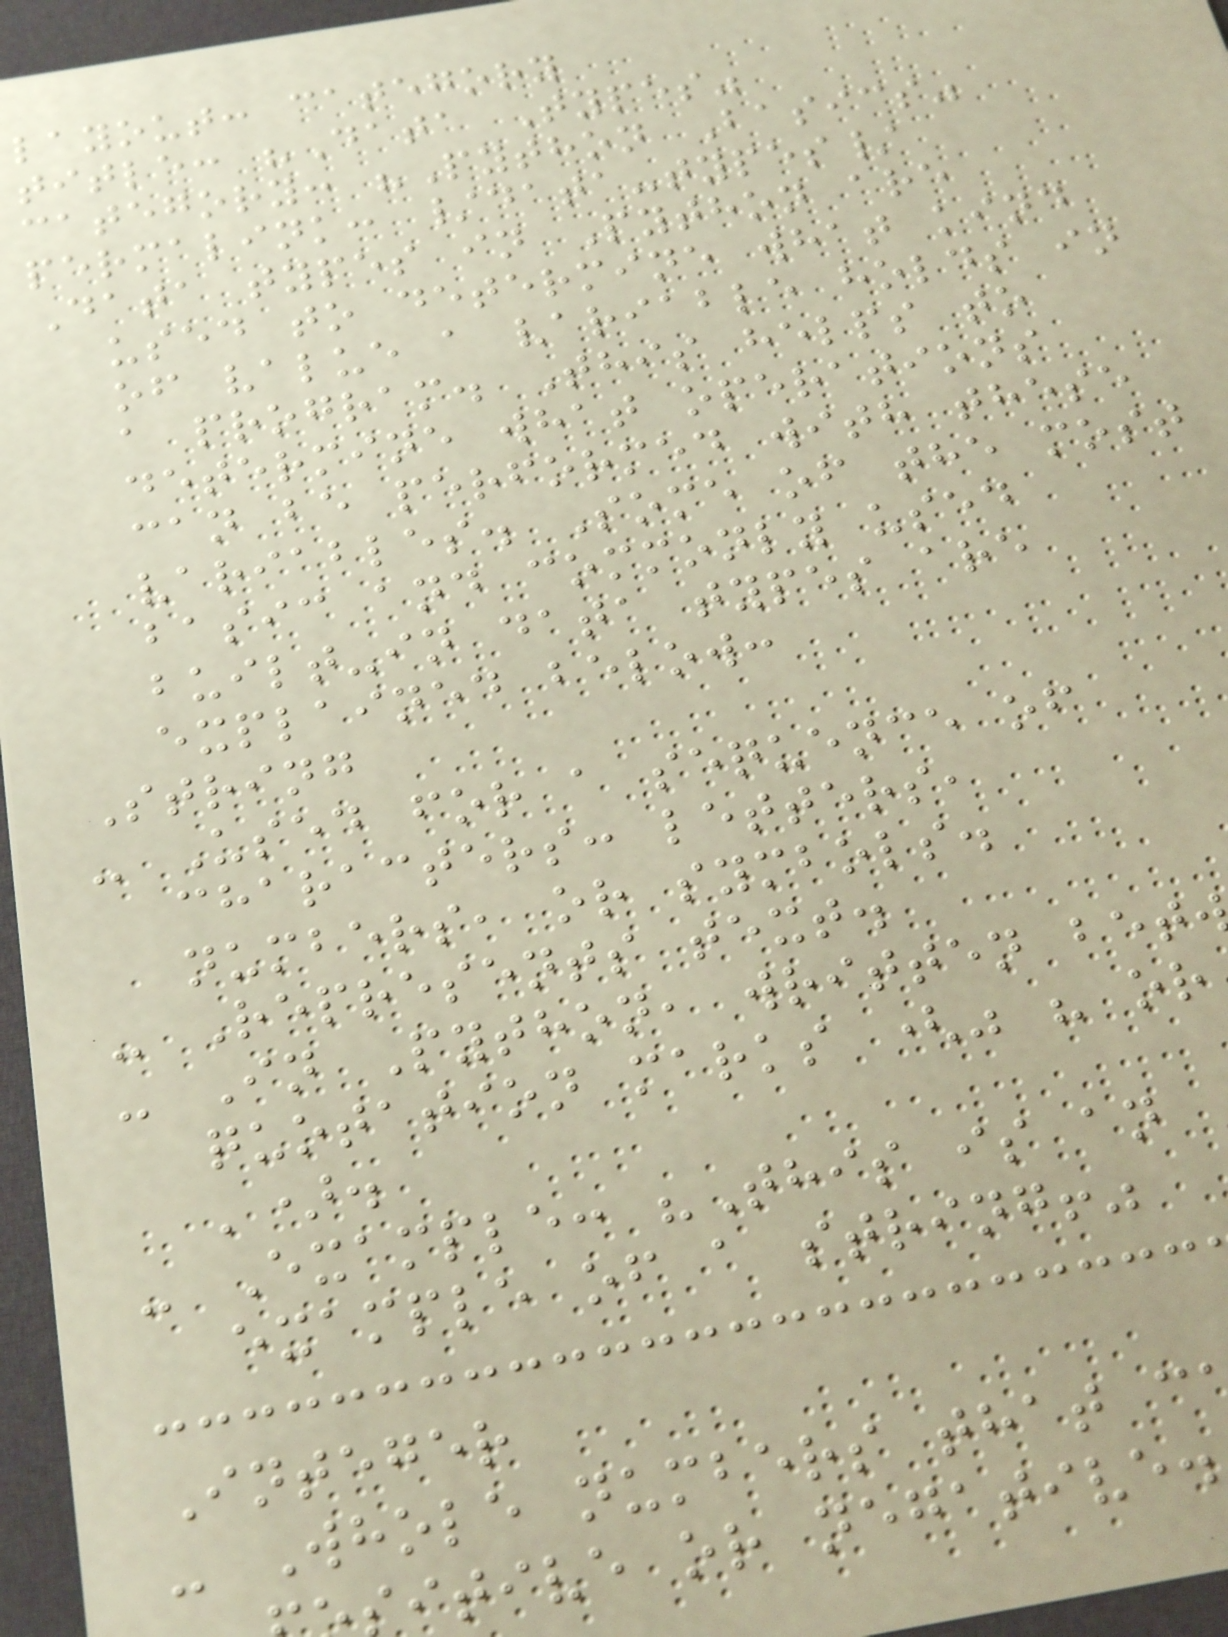layout: category
title: "Data Types"
category: "Python Basics"
permalink: /data-types/
Data types in Python are
used to determine what kind
of value a variable holds in
a program. This helps to
determine what operations
can be performed with these
variables. Some of the most
basic and commonly used
built-in data types are
explained below:
String
- Used for a sequence of
characters: letters,
numbers, or symbols.
- Represents text.
- In Python, written bet
quotation marks (" " or
').
- Example: "This is an
example of a string!"
Integer
- Whole numbers that c
itive or negative.
